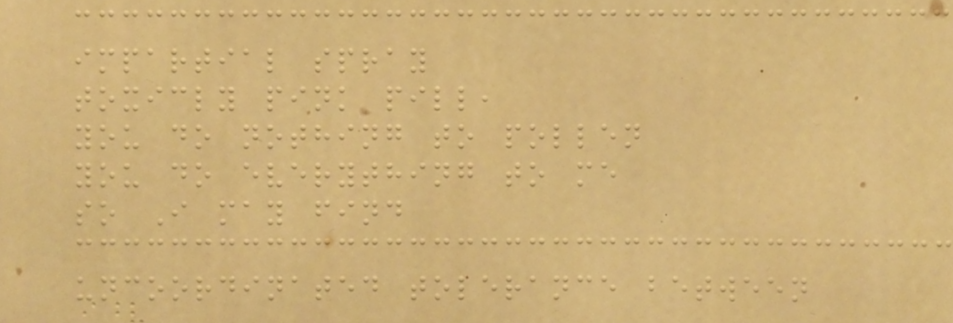impartial spray
toxicly pink pill,
you do nothing to pollen
you do everything to me
so I may find
uncoordinated tolerance between
